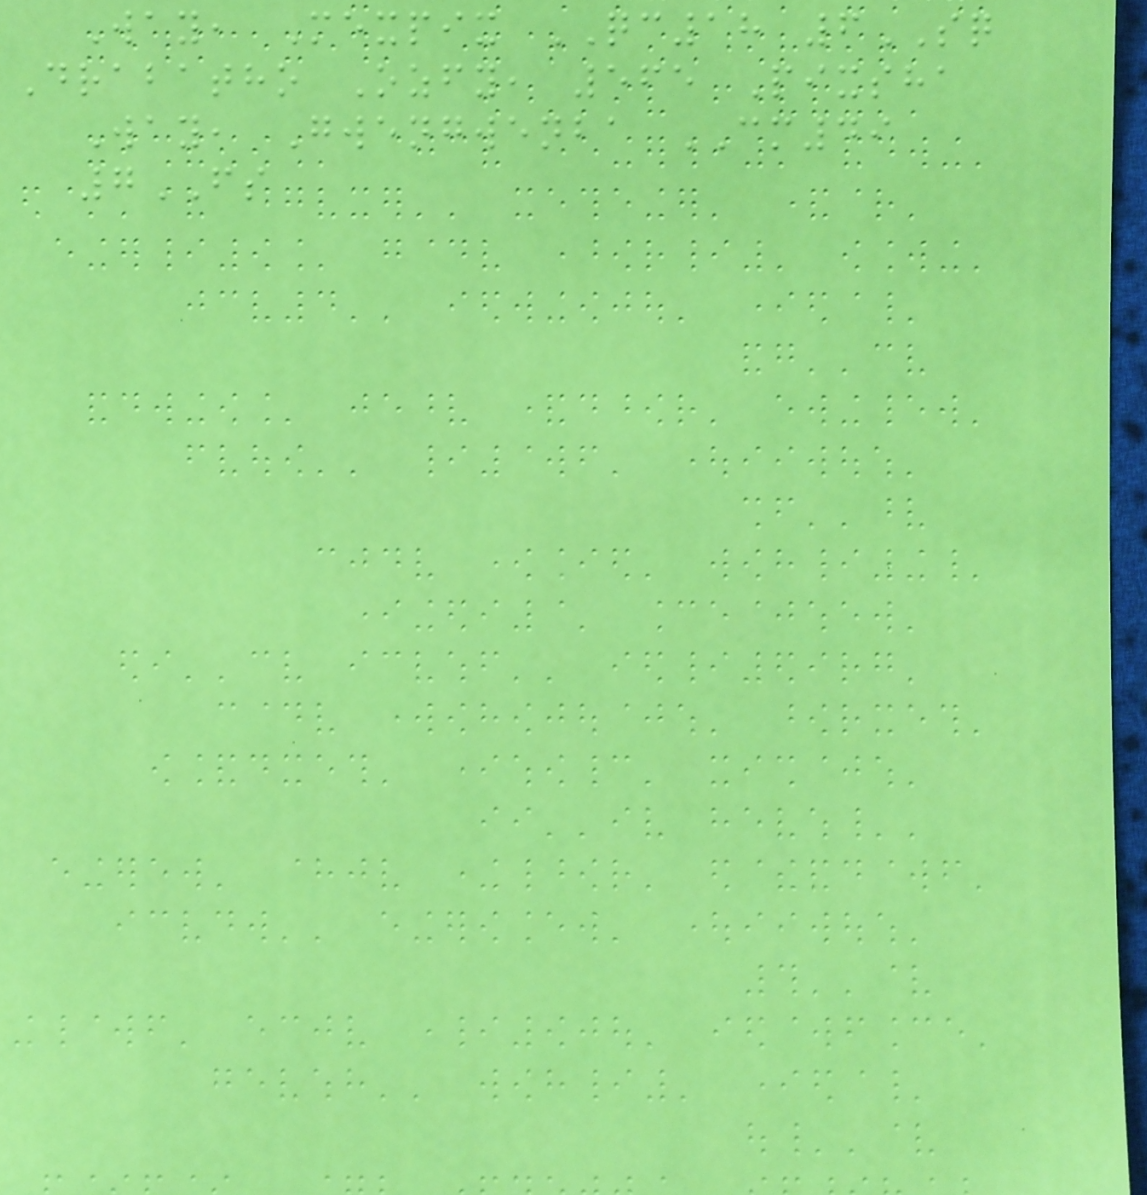Way, Mexpix QC18 6SQ
Drabatho Ozfy, 565 Pixsha
Way, Gwengwenba CM49
7FS
